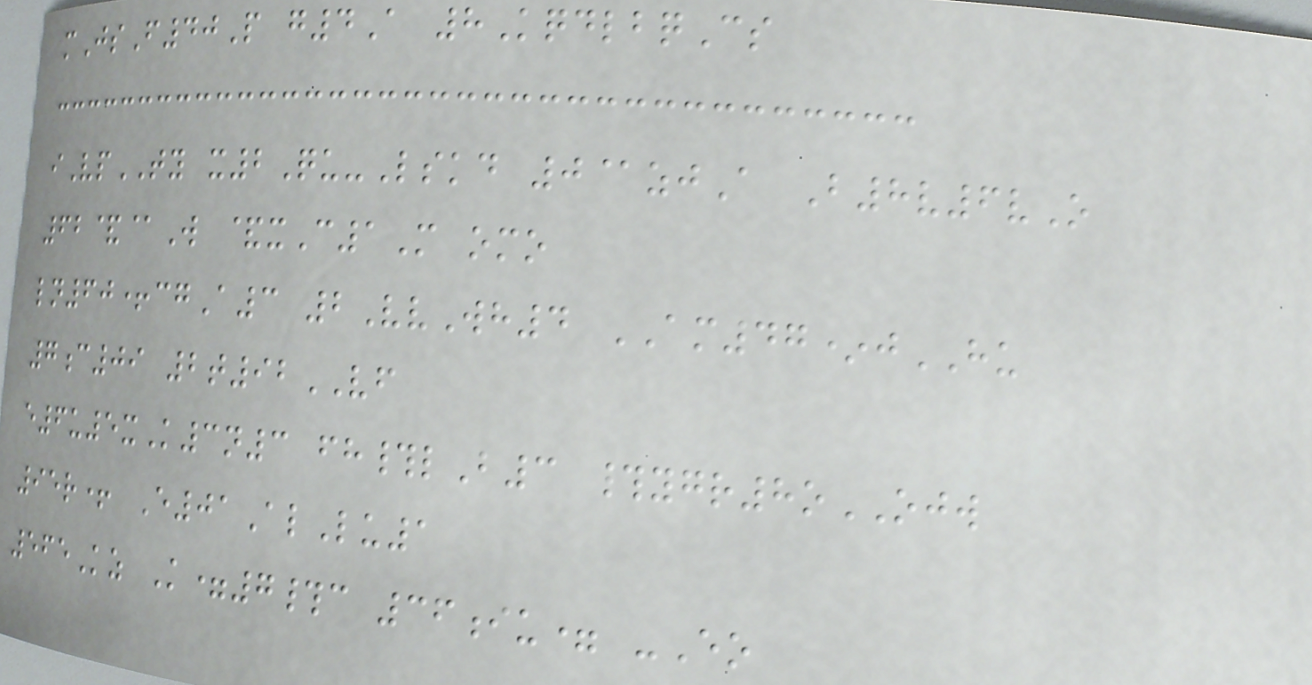mJsF40P g4A 8KqdlbqCs
iVpTY x2Qu-Lskd 0@zjA B8v6vO
62&@W &xC1M omo
ln60+cgA3 2VvWh4 AM47*jHU
7c09 2t92VF
e6u5xK3n3 fh#lB3 #ygr8oOJW
95r+ E01AlLu1
565Kz K=7#c 36iu= -Eo
